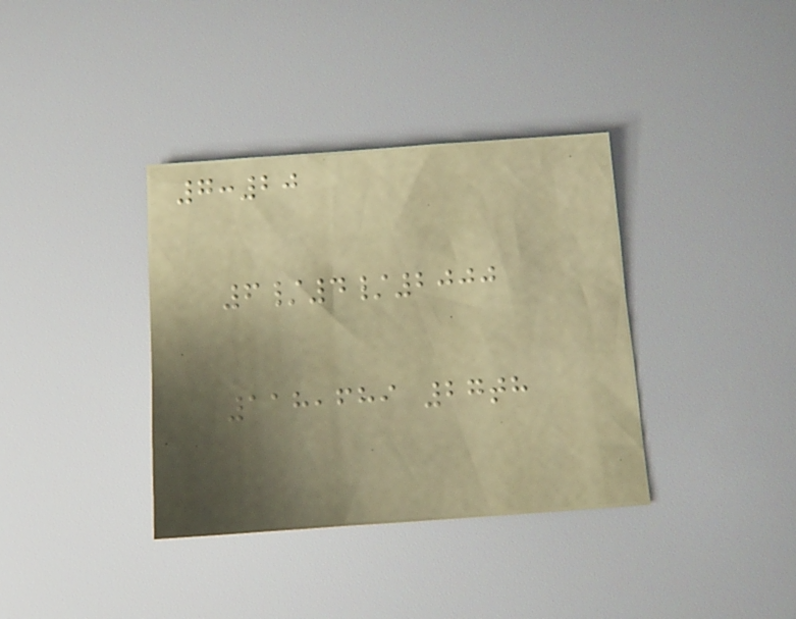7:20
6/4/2000
118,689 27th
